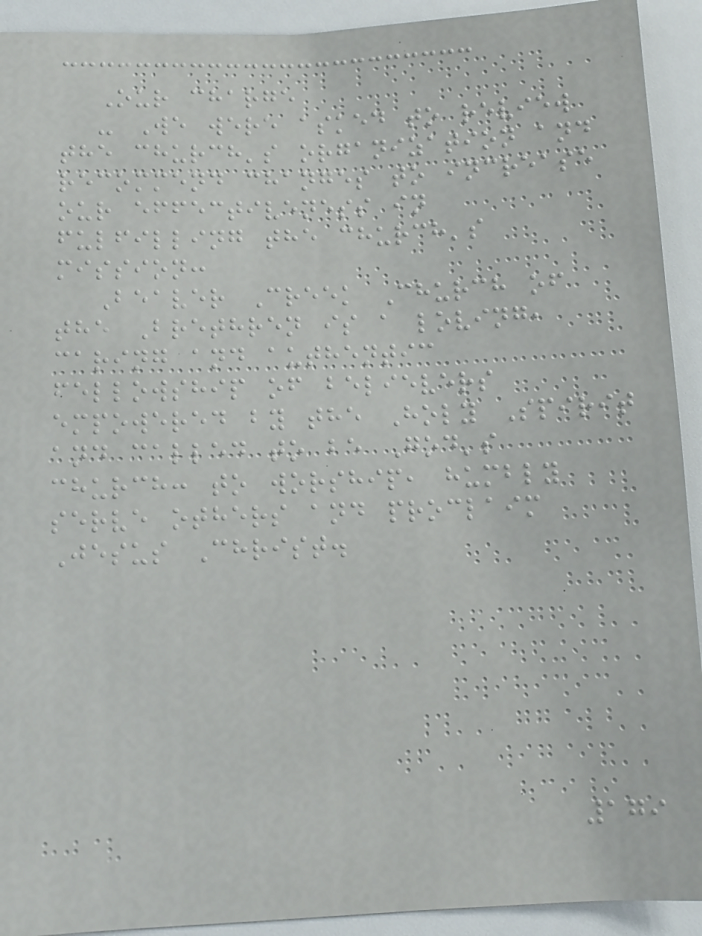Our charge
- We were asked to review
the church's organization and
recommend changes to increase
our effectiveness in
fulfilling the church's
mission:
Beaver Creek Church of
the Brethren is a loving,
caring and authentic
fellowship of believers
empowered by the Holy Spirit
and called to be God's
church: to worship, humbly
serve others and proclaim
Jesus Christ.
179
